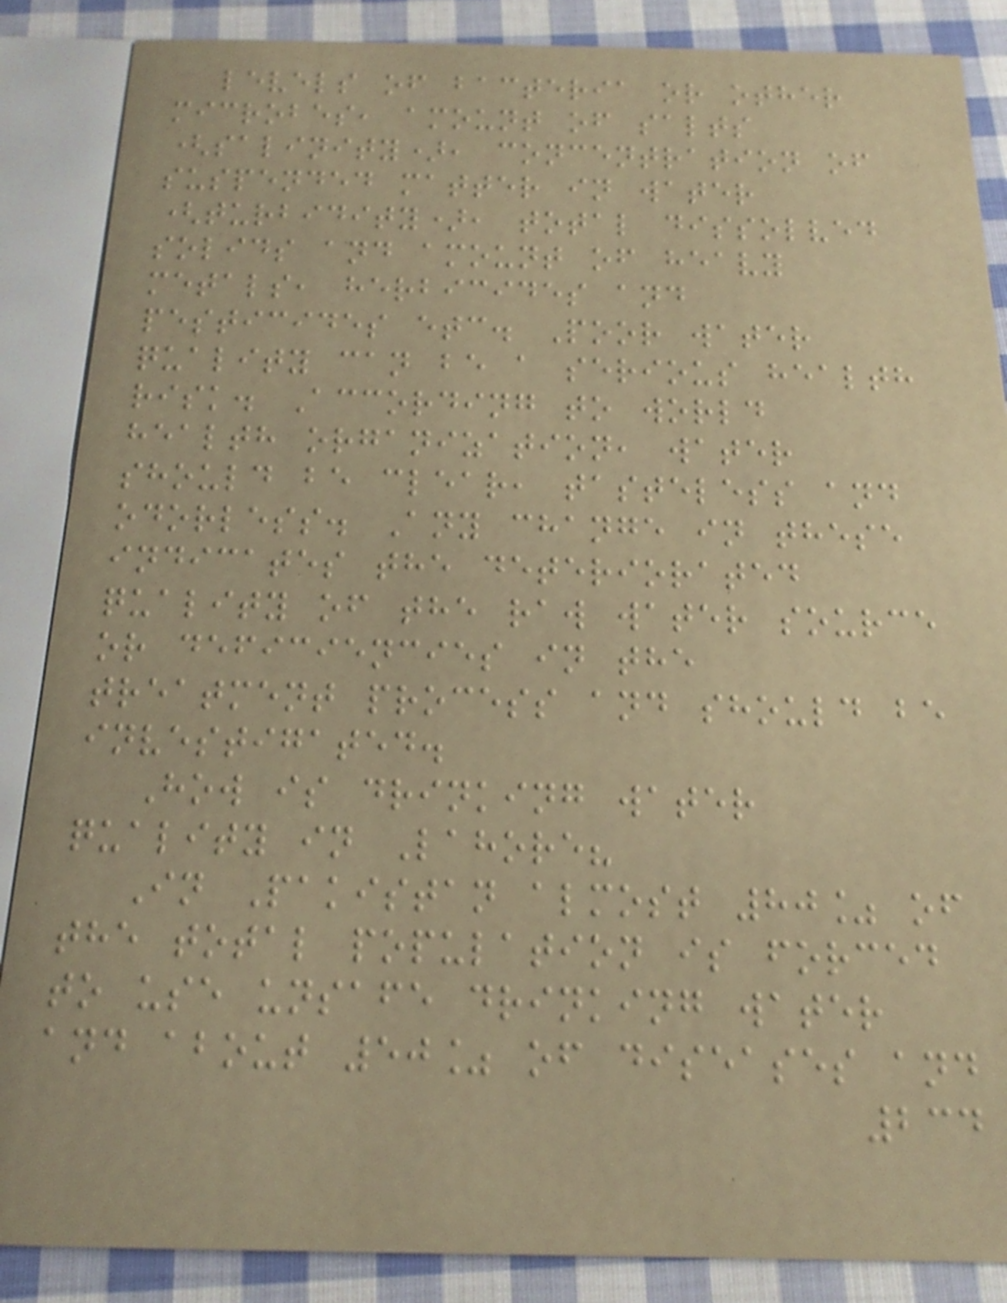levels of bacteria or other
microbes, amount of salts
(salinity), concentration of
suspended matter in water
(turbidity), total dissolved
solids and amount of heavy
metals, herbicides and
pesticides etc. Poor water
quality can be a serious health
risk. According to world
health organization, water
should be clear, tasteless and
odorless. Any change in these
indicates the deteriorated
quality of the raw water source
or deficiencies in the
treatment process and should be
investigated.
How is drinking water
quality in Lahore?
In Pakistan almost 80% of
the total population is forced
to use unsafe drinking water
and about 50% of diseases and
234
